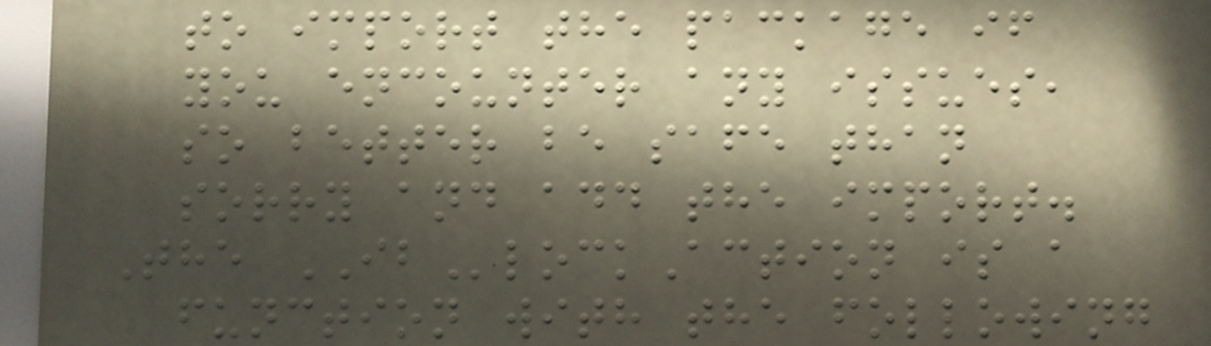to import the package if
you encounter any issues,
so better be safe than
sorry and add the import.
The IBlockAction is a
function with the following
